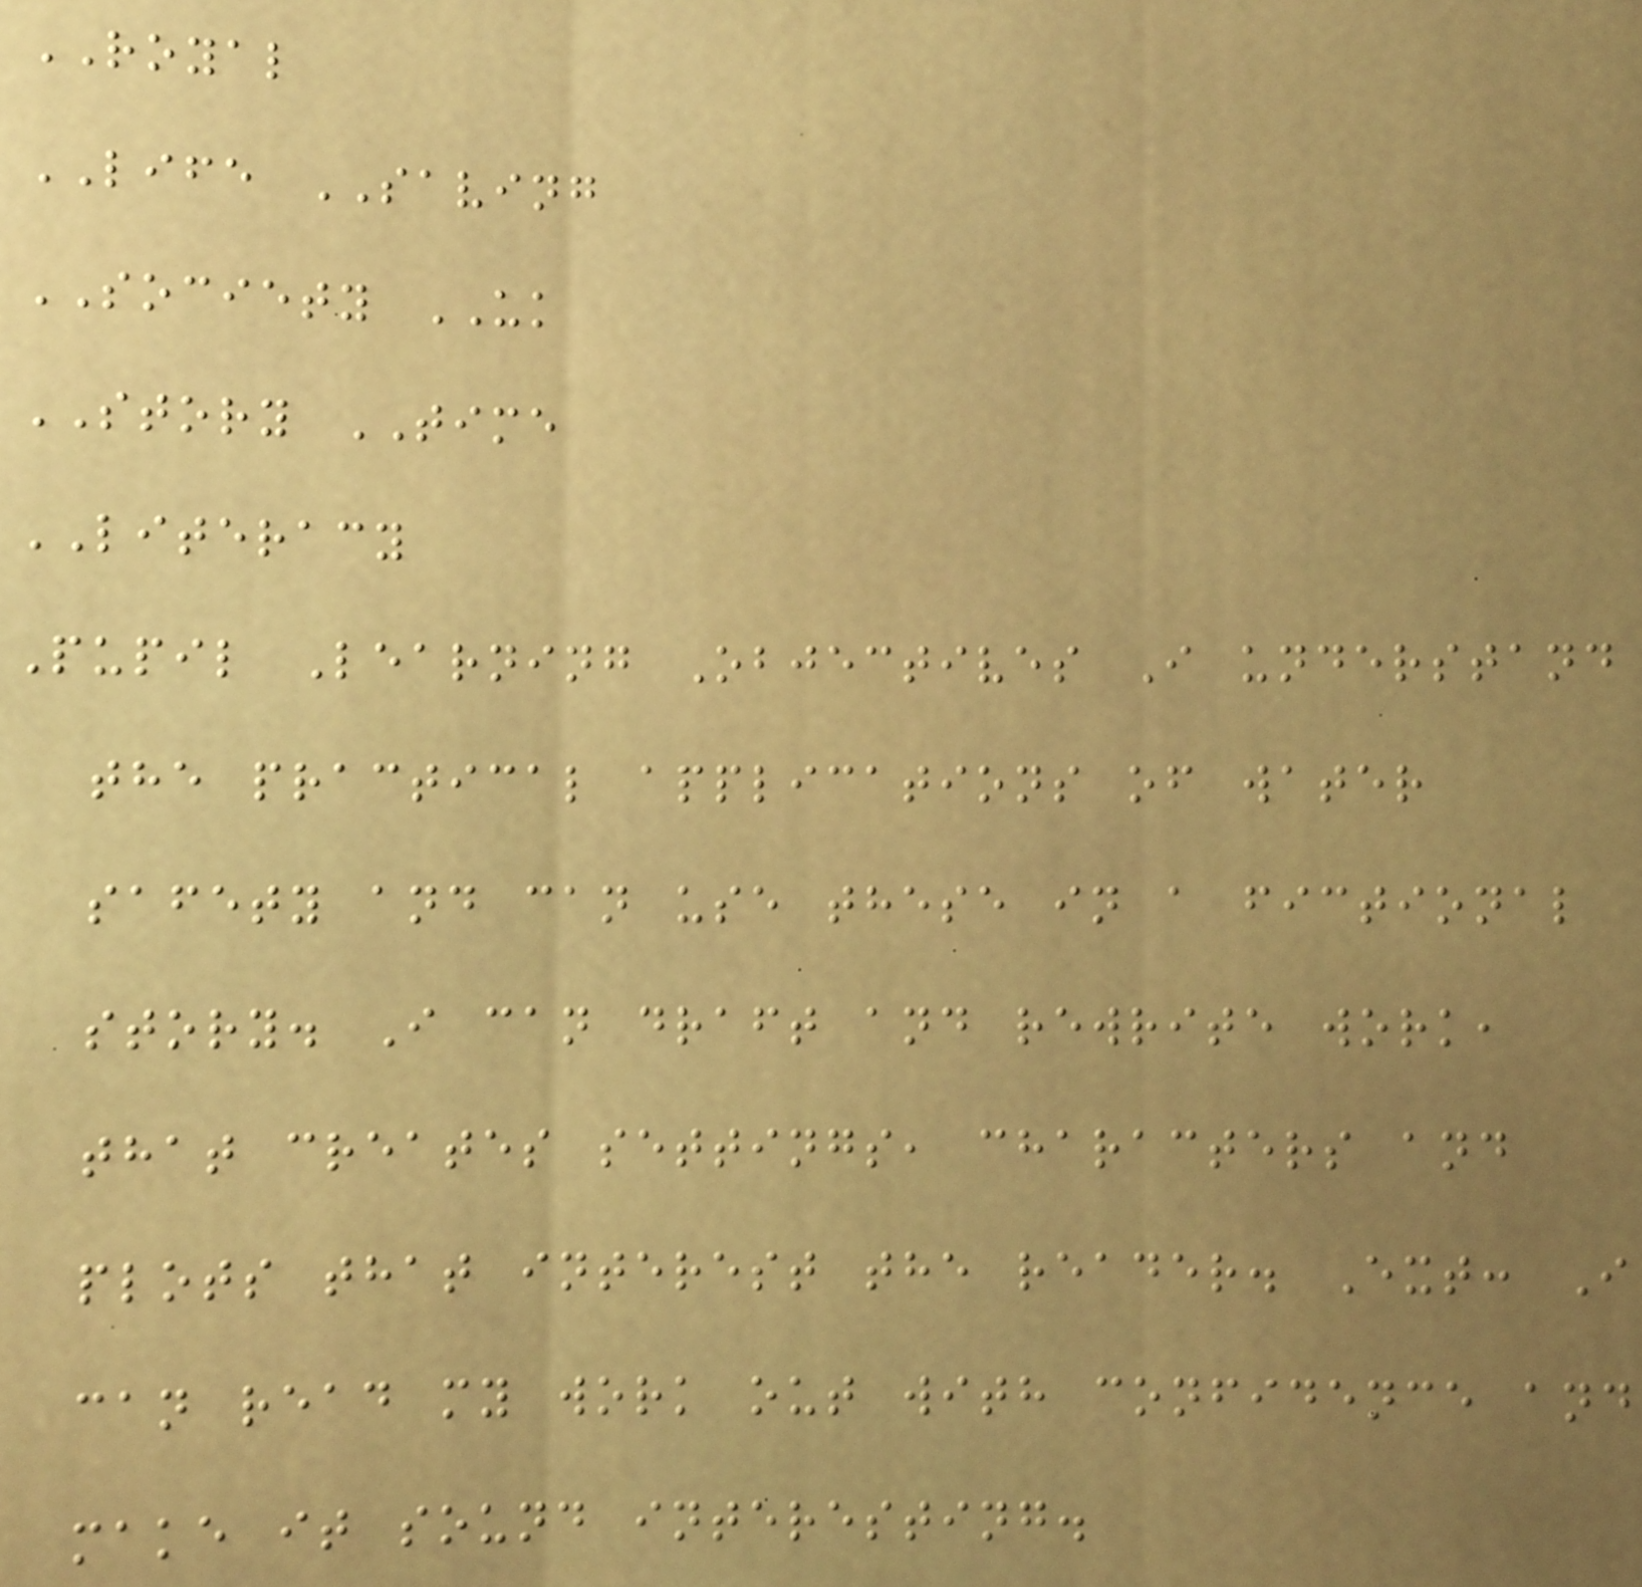ROYAL
LIFE SAVING
SOCIETY UK
STORY TIME
LITERACY
Pupil Learning Objectives I understand
the practical applications of water
safety and can use these in a fictional
story. I can draft and rewrite work,
that creates settings, characters and
plots that interest the reader. Ext: I
can read my work out with confidence and
make it sound interesting.
